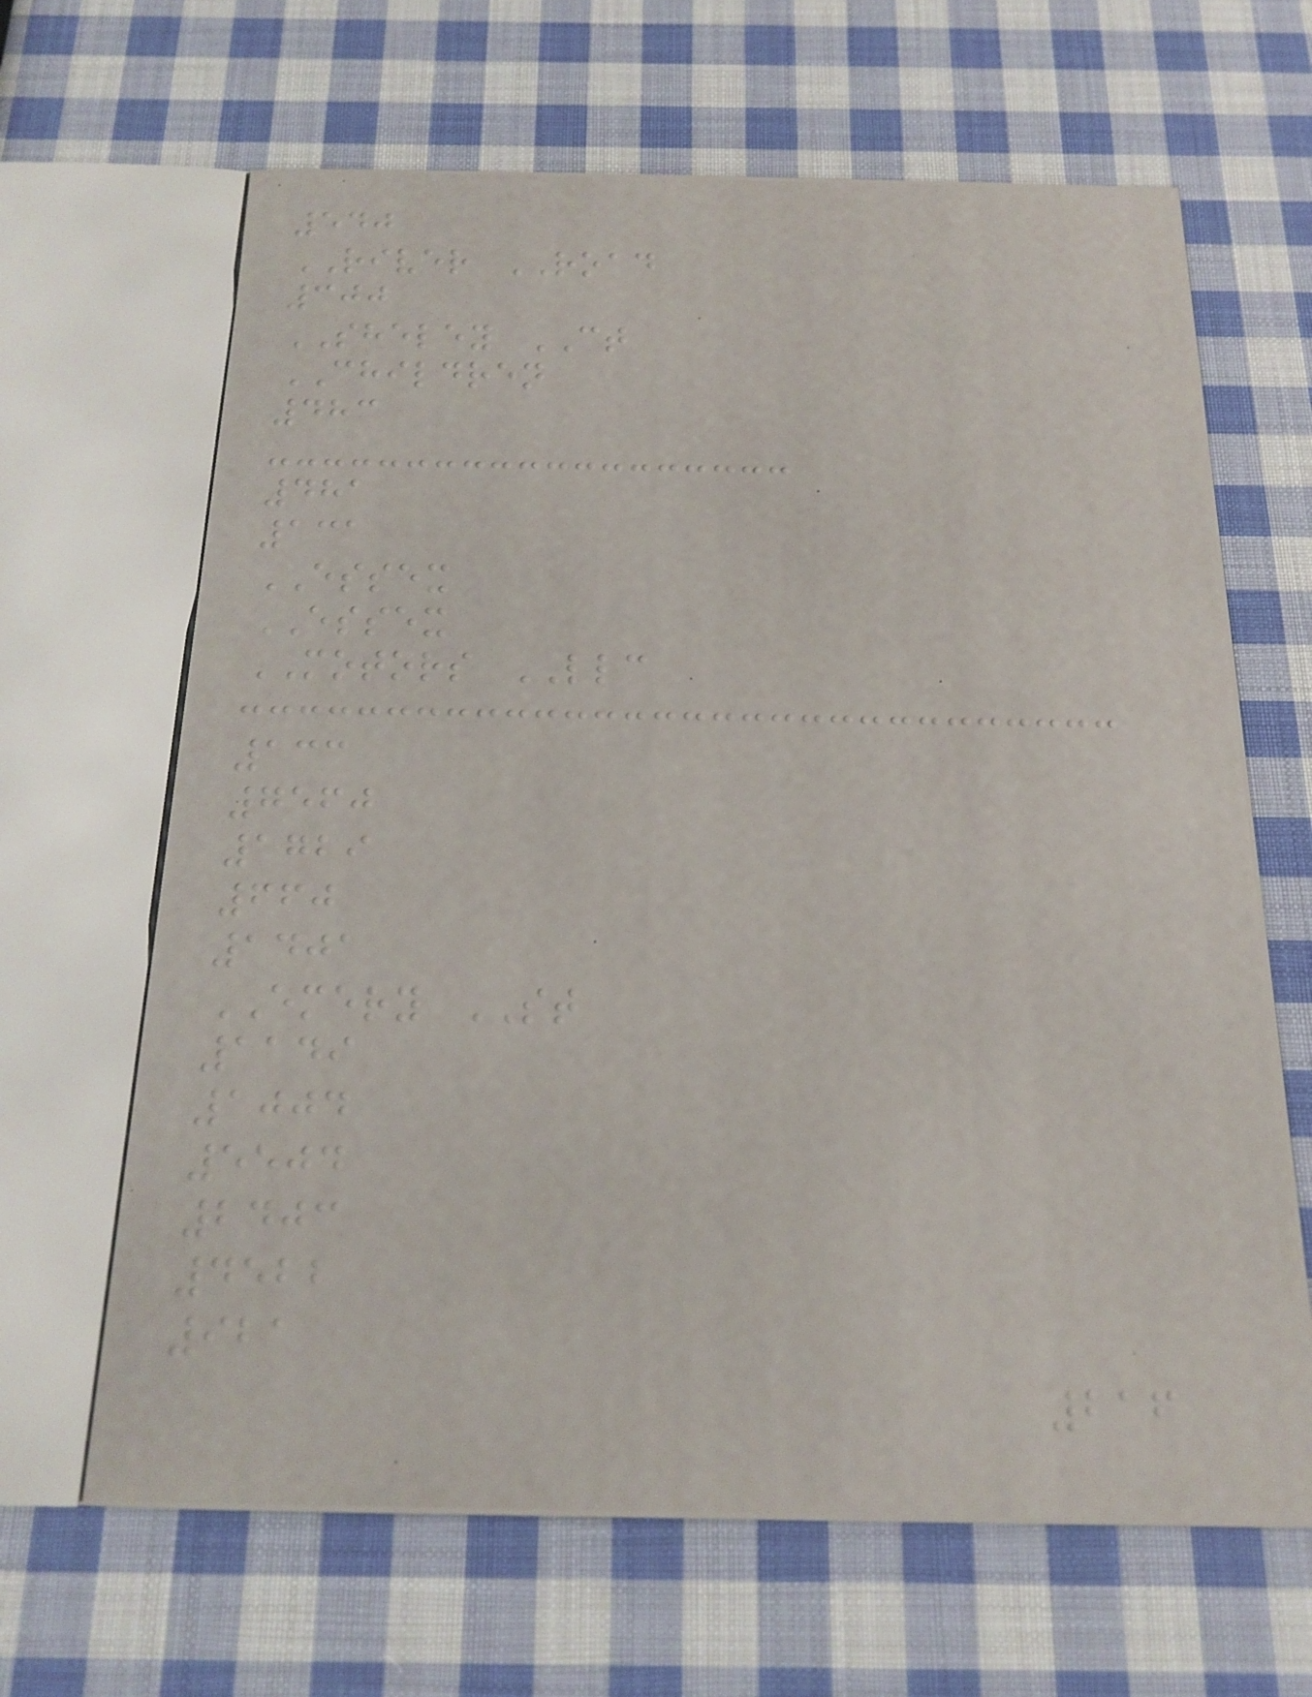540
RIVER ROAD
300
SHELEY CT
CHILDREN
483
481
131
ESSEX
ESSEX
MOTORS LLC
133
7560
1729
660
1401
EMERY ST
1149
1004
5504
2403
4522
921
216
